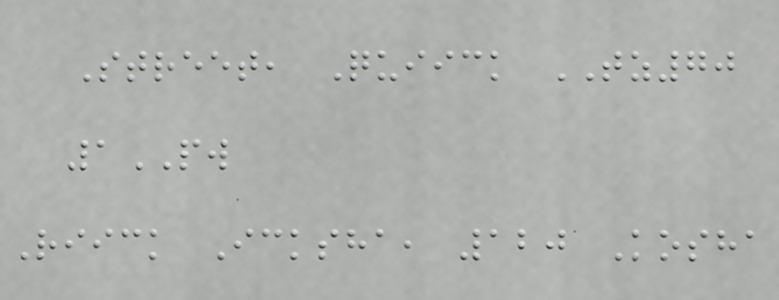Street, Quiick TZ70
1PW
Riick Icksha, 120 Kosha
